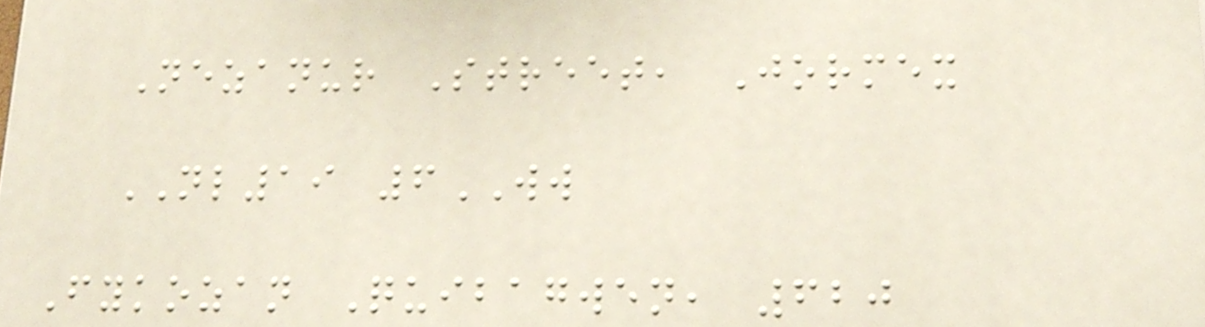Nezanur Street, Jormex
NL19 6WW
Fykozan Quibagwen, 620
